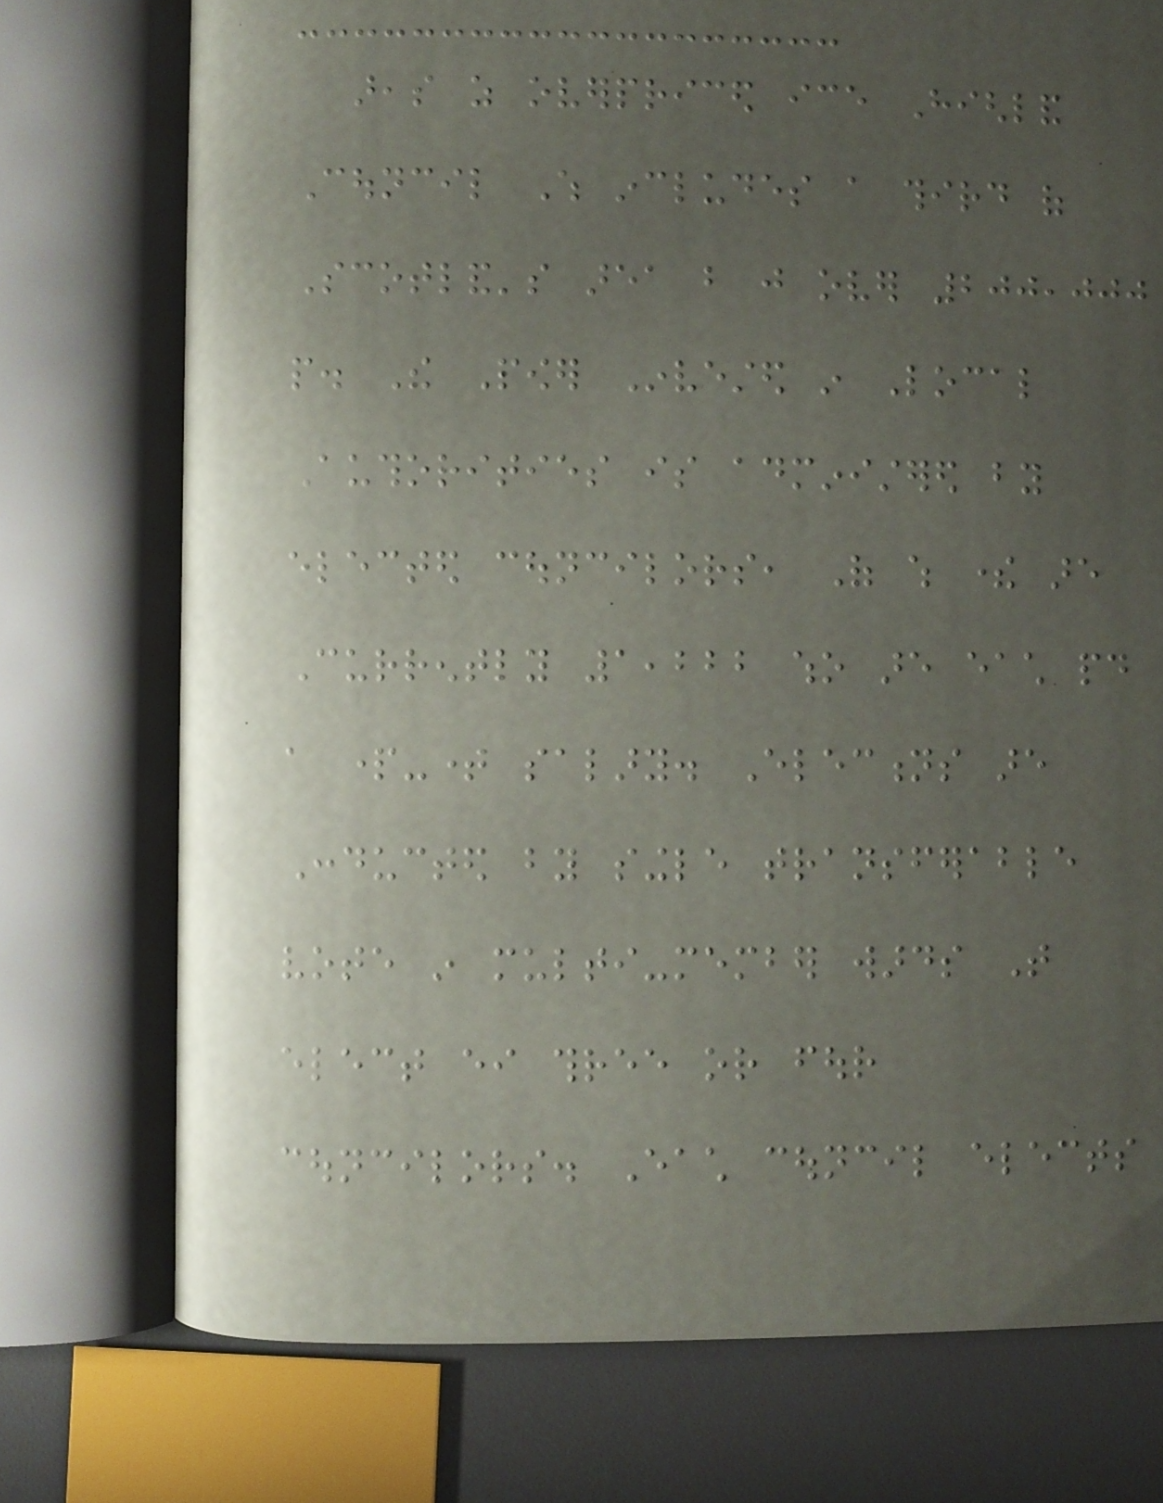areas as overpriced ice Highland
Council Which includes a third of
Scotland's area but just over 200,000
people. The Power Invested in Local
Authorities is administered by
elected councilors, Of which there are
Currently 1,222 who are each paid
a part-time salary. Elections are
Conducted by single transferable
vote in multi-member wards That
elect either three or four
councilors. Each council elects
